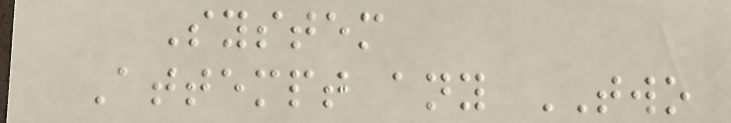System
Attempt any TWO
